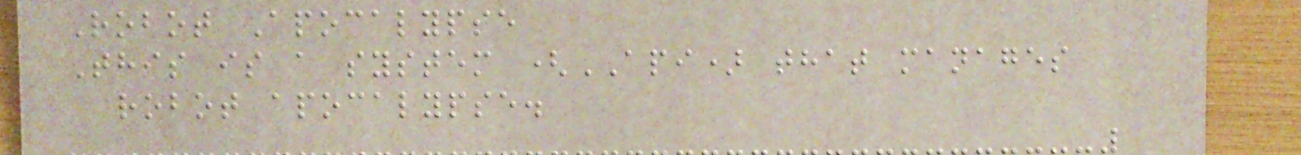Robot Apocalypse
This is a system (API) that manages
robot apocalypse.
